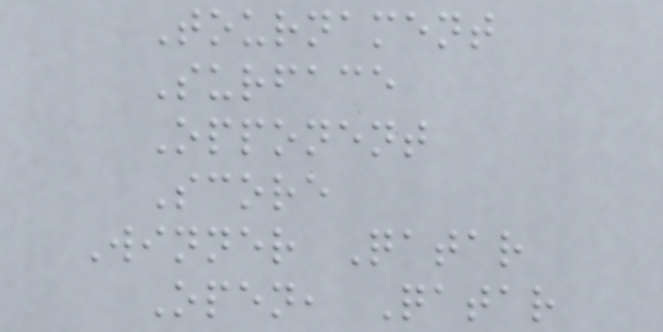Tournament
Surface
Opponent
Score
Winner Qatar
Open, Qatar
